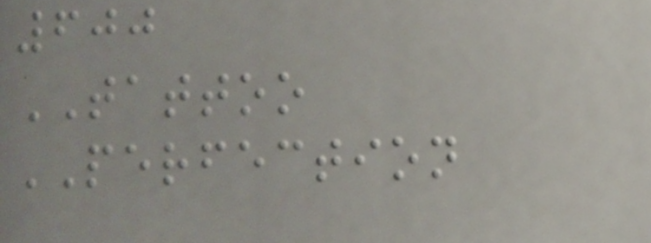600
TATTOO
PERFECTION
